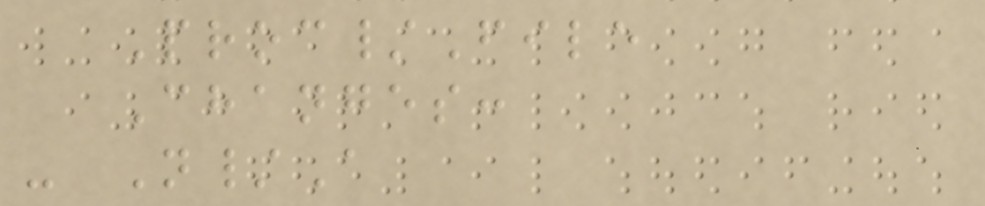Proc/File
Changes:
- N/A
